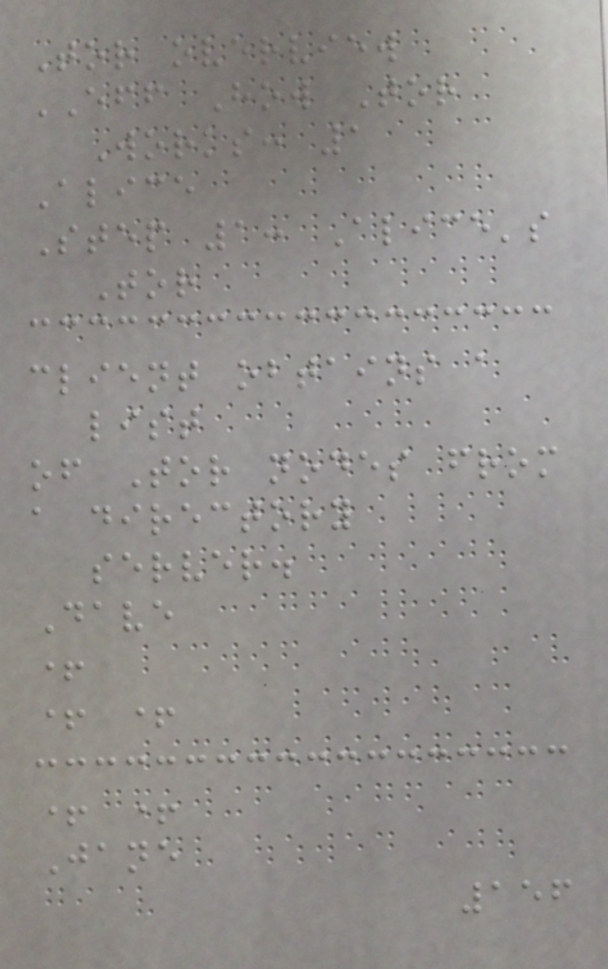Tor overview
EFF How Tor
Works: 1
Alice
Step 1: Alice's
Tor
client obtains a
list
of Tor nodes from
a directory
server.
Dave
+
+ +
+ +
Jane
156
